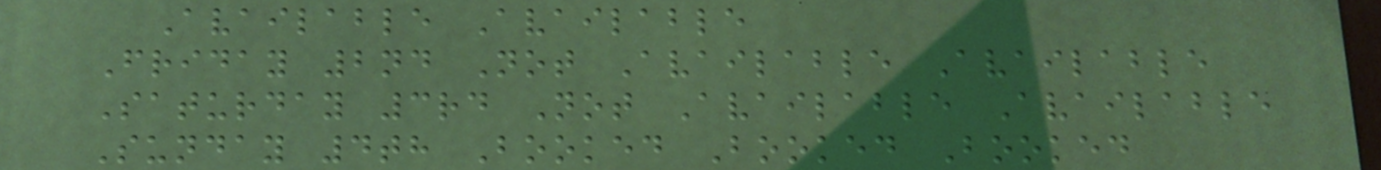Available Available
Friday 2nd Not Available Available
Saturday 3rd Not Available Available
Sunday 4th Booked Booked Booked
